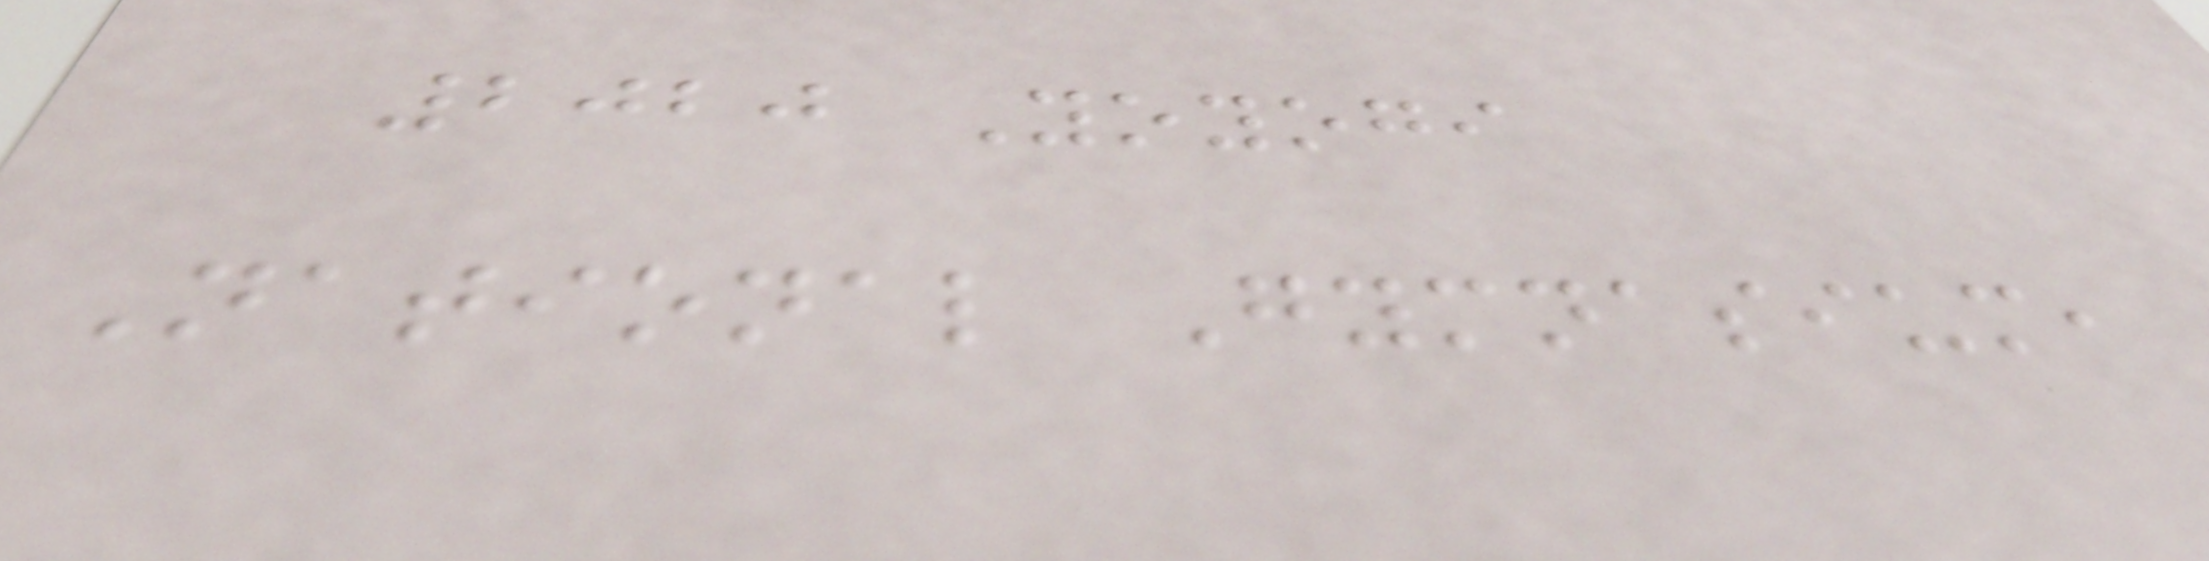2020 Yoyogi
National Gymnasium,
